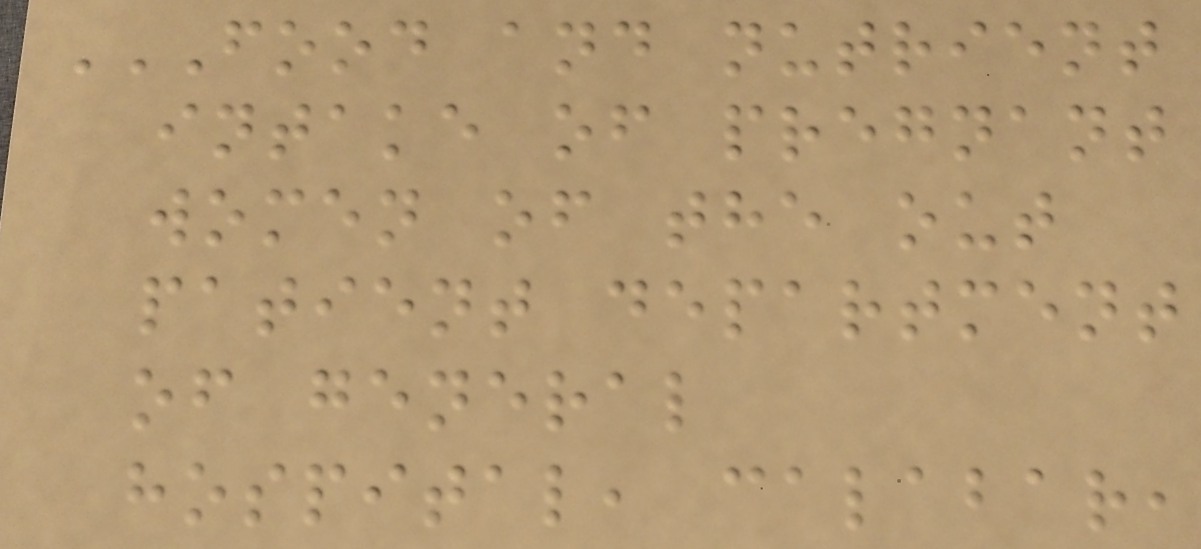FOOD AND NUTRIENT
INTAKE OF PREGNANT
WOMEN OF THE OUT
PATIENT DEPARTMENT
OF GENERAL
HOSPITAL, CALABAR,
